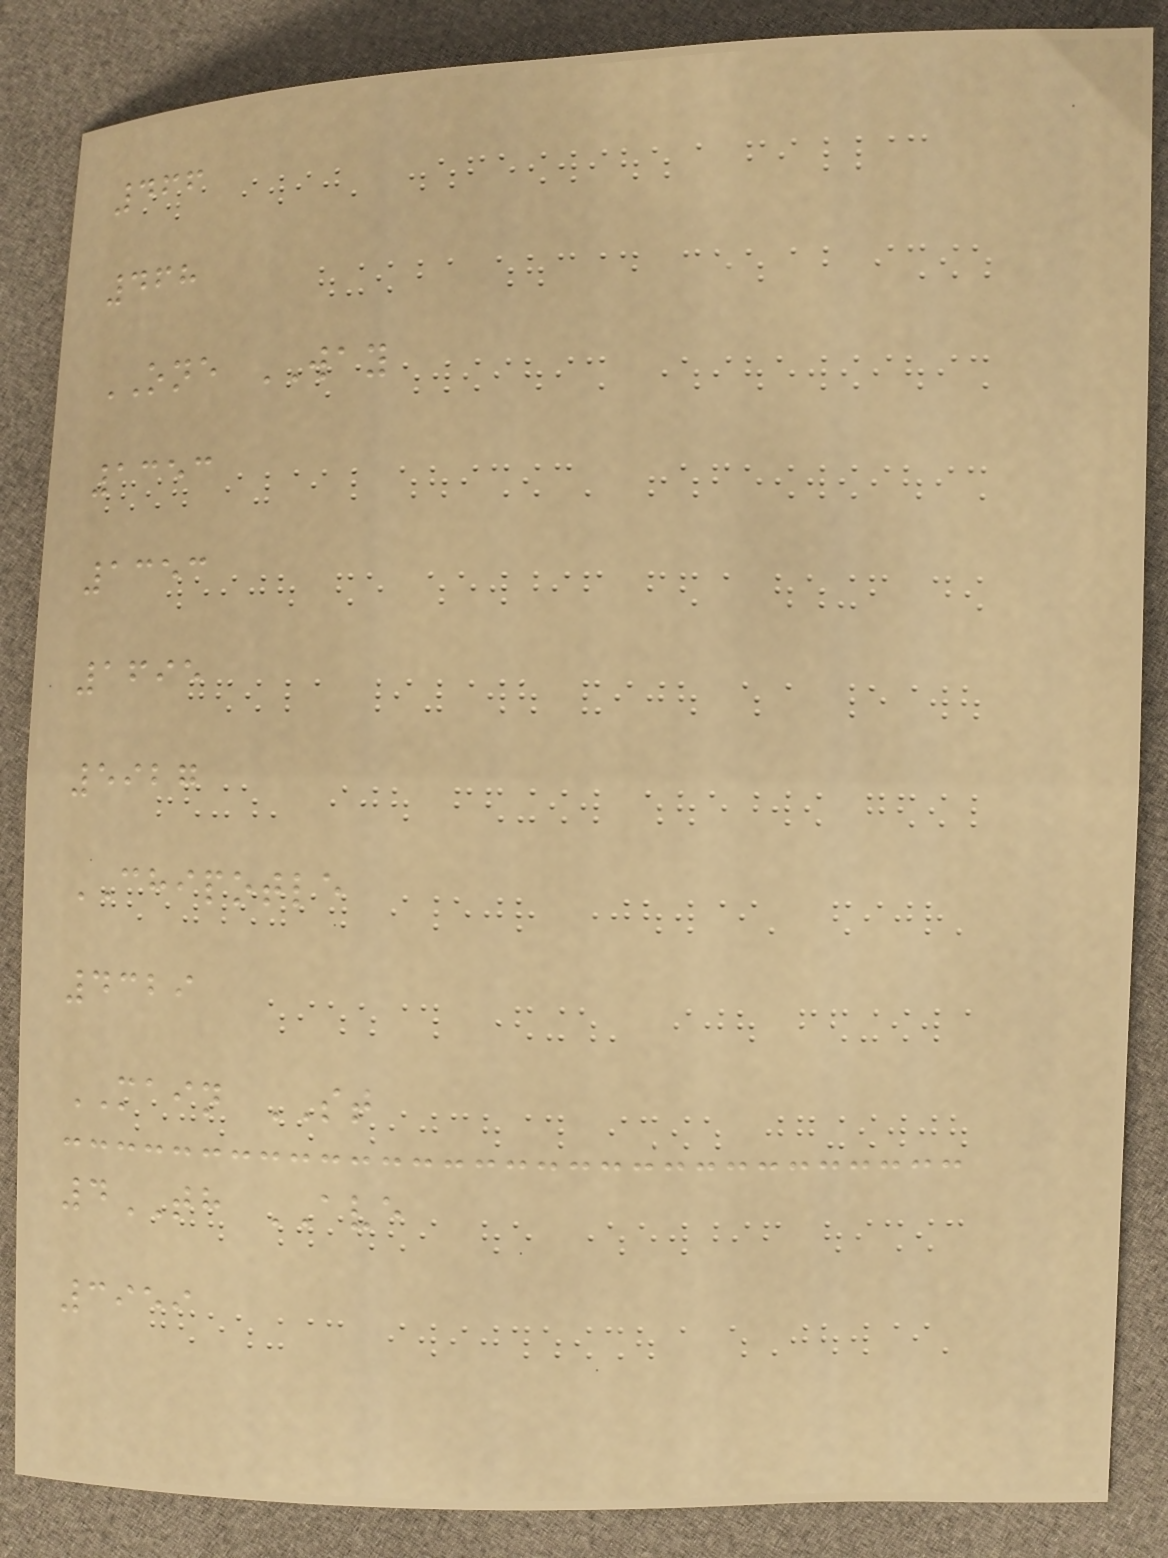466
468
ONE WAY
1353
1353
1695
5927
CHIPOTLE
4329
MAIN ST
4TH AVE
3959
